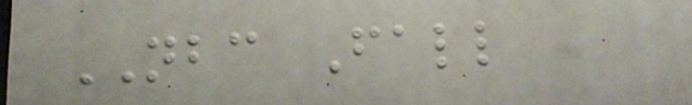NBC Fall
